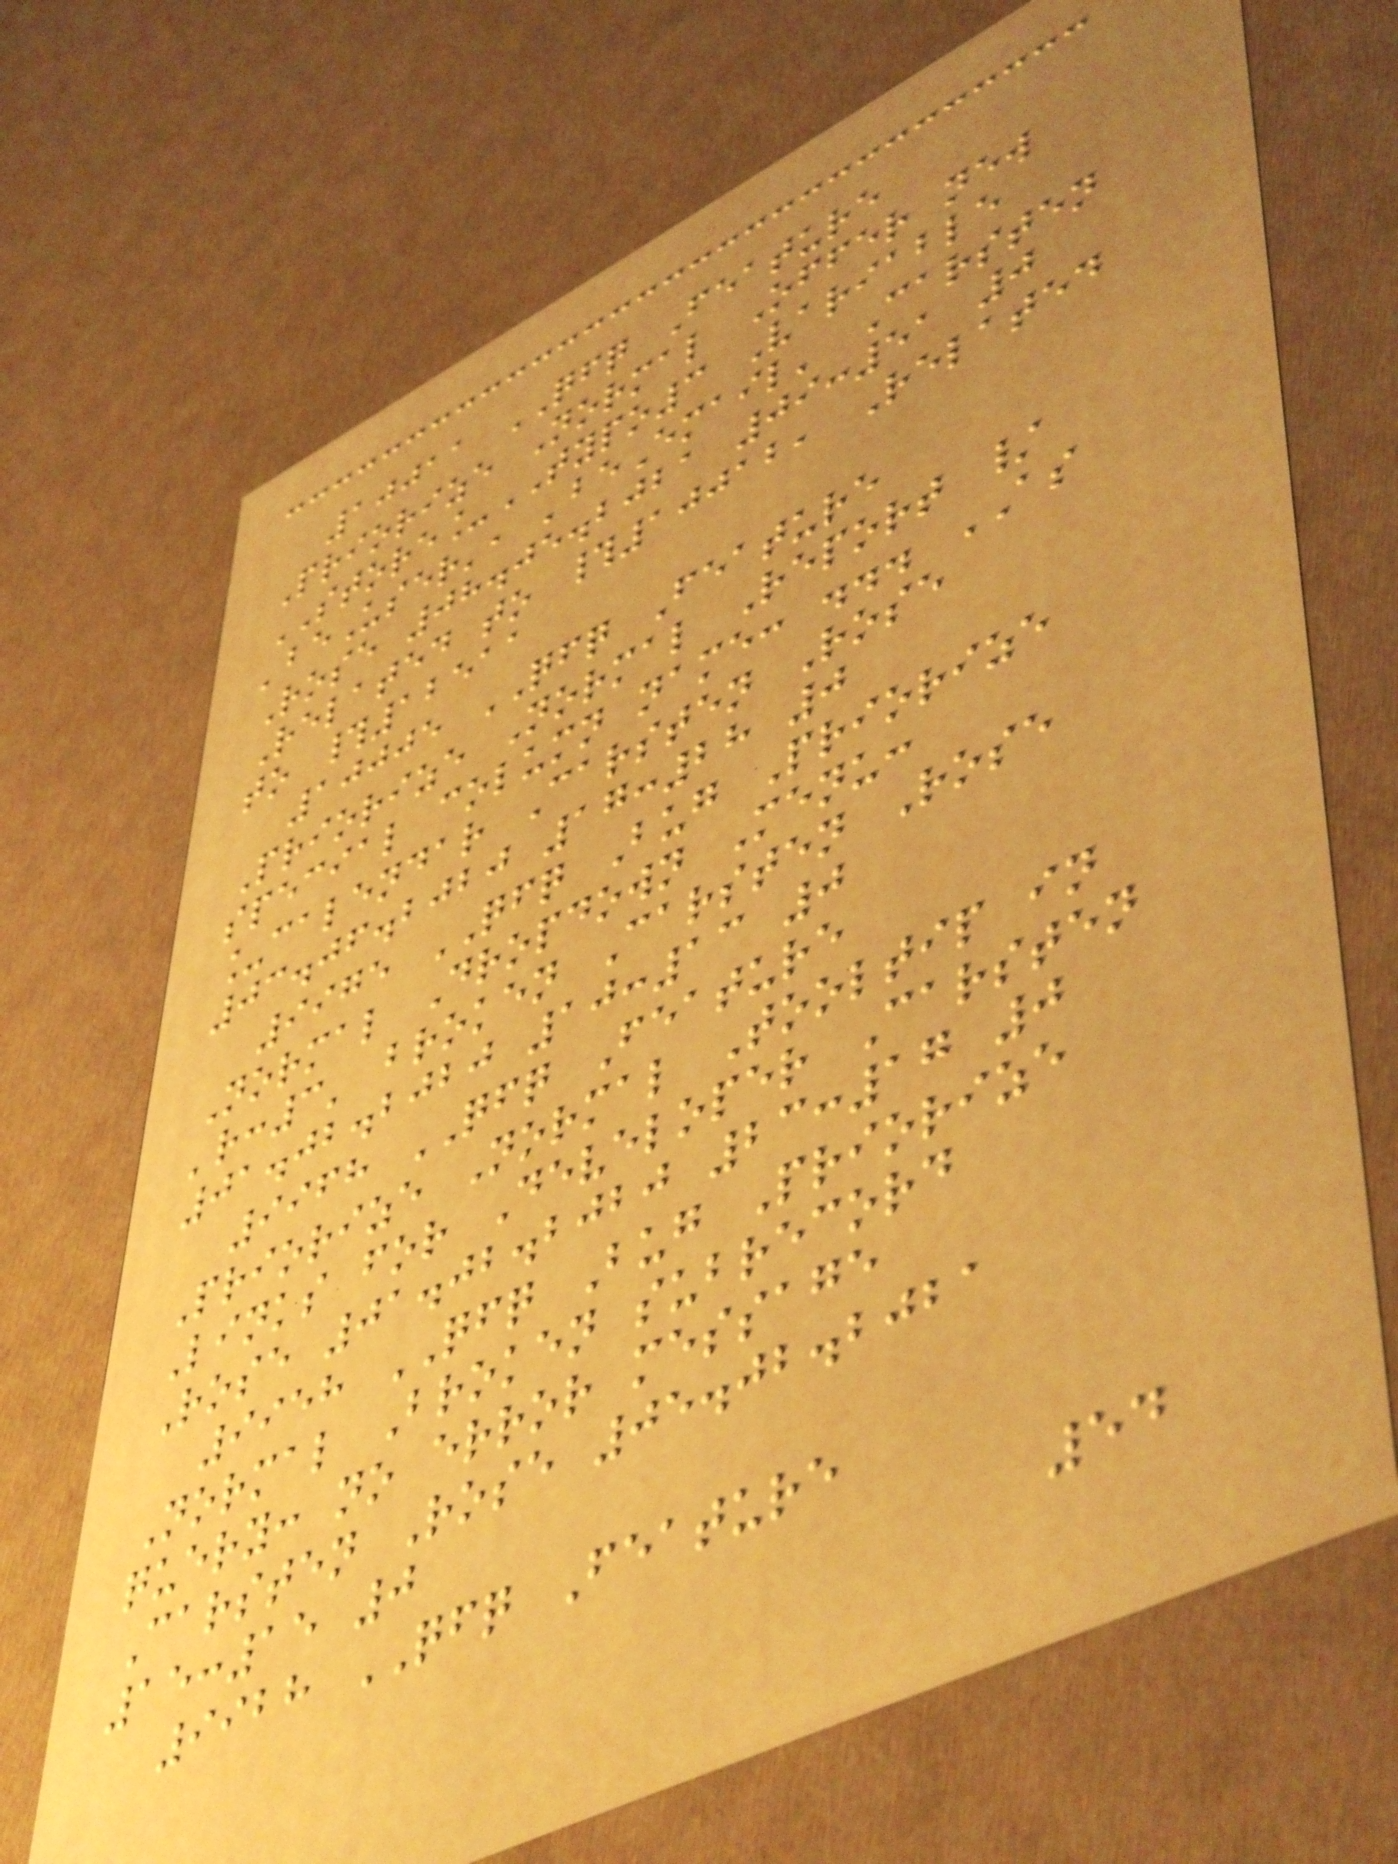10011 QFQ Feature
Priorize Normal Offer new
STORE_TYPO3 Variable
'beUser', 'beEmail' Carsten
Rose 08.05.2021 09:51 0
Related to #10012, Related
to #12511
10005 QFQ Feature
Priorize Normal Report /
special column name: ... AS
_calendar Carsten Rose
03.06.2020 17:28 0
9975 QFQ Bug Priorize
Normal Dropdown Menu:
'r:3' broken Carsten Rose
01.02.2020 10:13 0
9968 QFQ Feature
Priorize Normal Tooltip in
Links for Developer Carsten
Rose 01.02.2020 23:17 0
9958 QFQ Bug Priorize
Normal Broken subrecord
query: no error message
Carsten Rose 05.02.2021
15:15 0
9928 QFQ Feature
54
